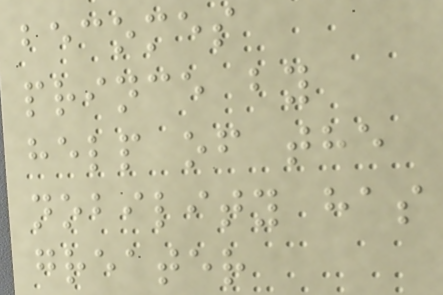becomes
prince by
help of the
nobility has
greater
